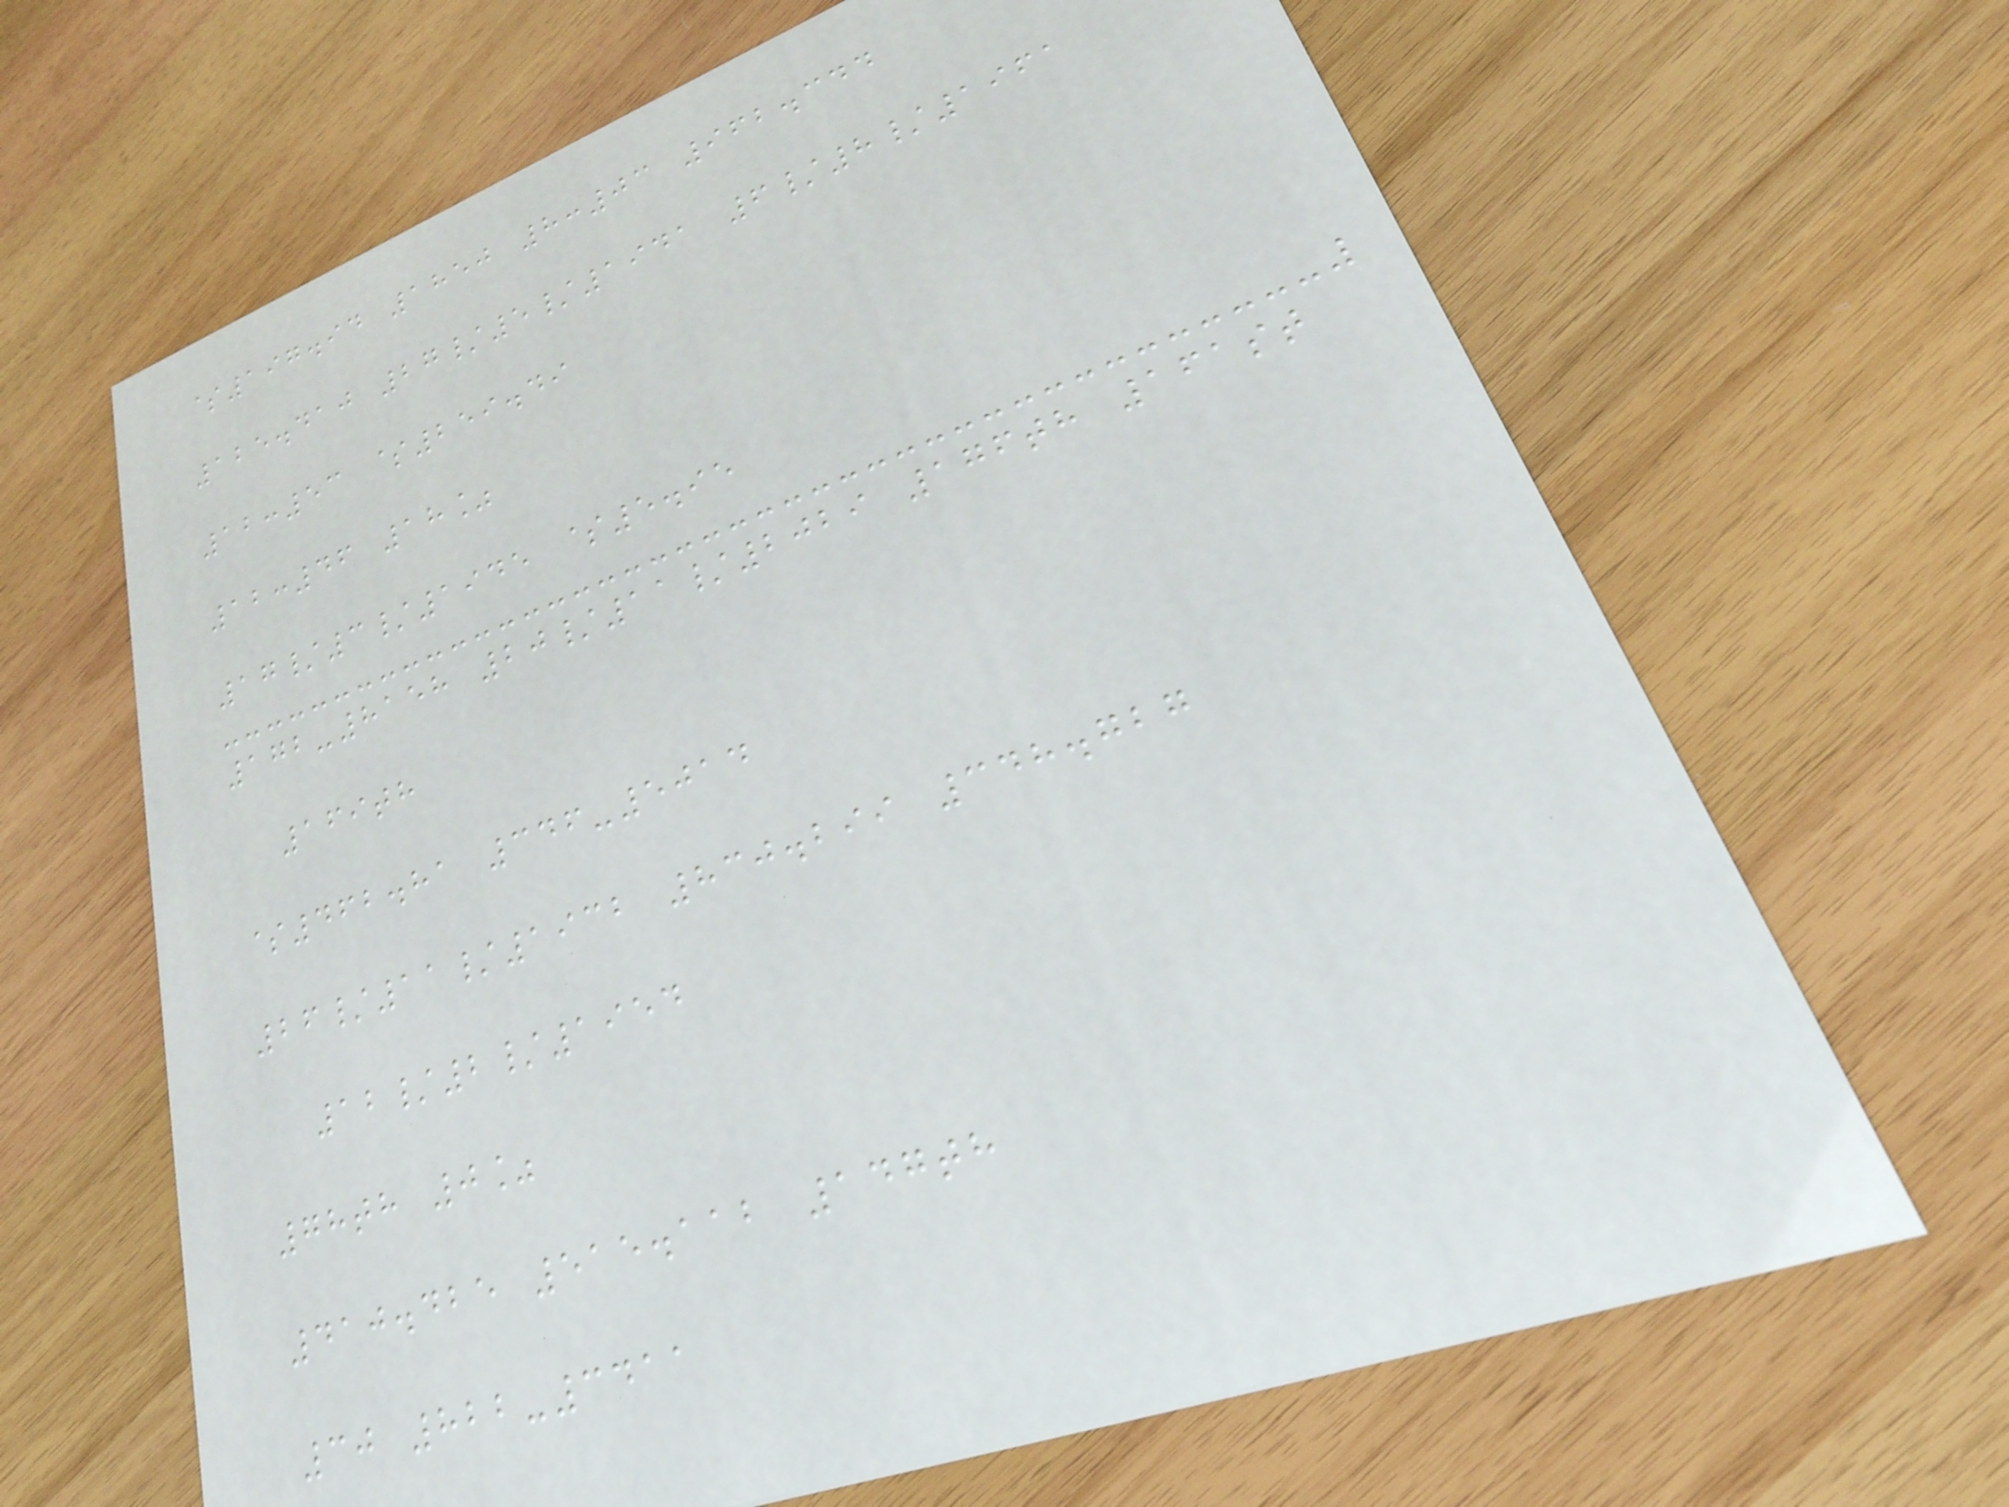$197.94 1850 8:03 962.344
125.410 27/5/1941 6/8/1961
12:53 $259.49
12:46 18%
17/3/1945 $5.95
172-8158 20/11/2029 176th 161st
169th
$462.81 346-5014
26/11/1932 830.299 348.727
12/2/1954
78th 0%
410.425 515.112 147th
30 822-3411
